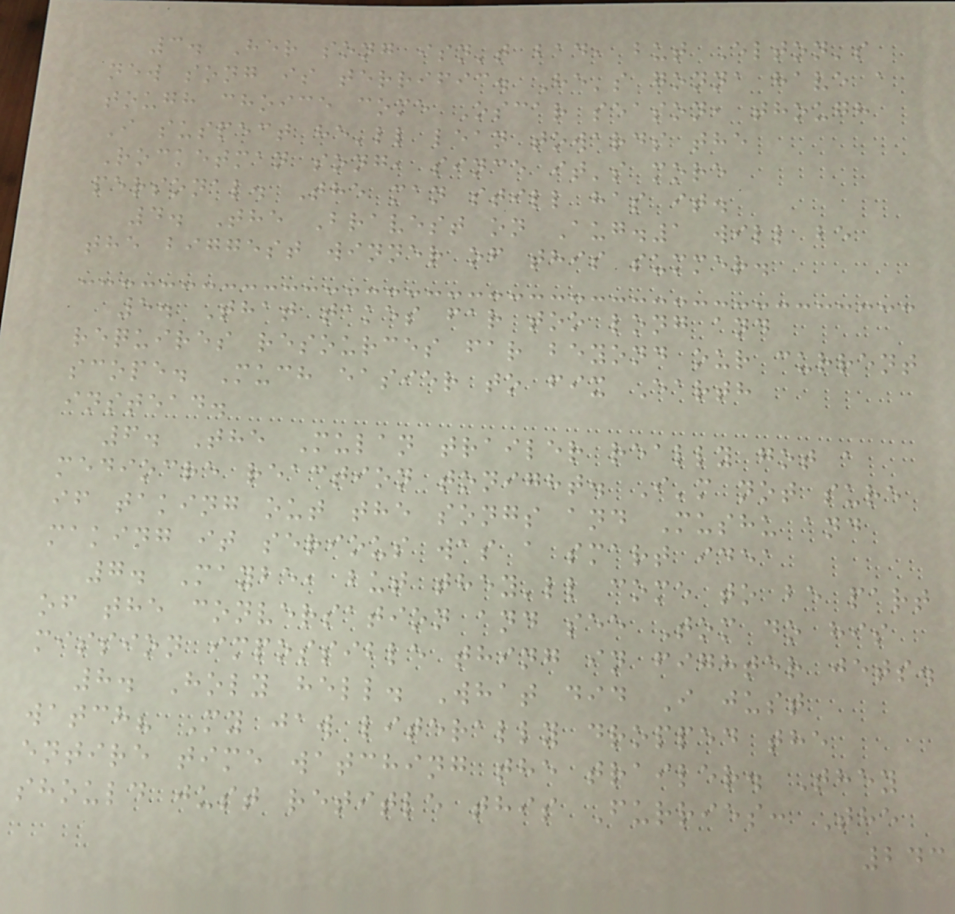3. Her song isn't bad, but Elton's
new song is terrific. He's gonna have a
tough choice come Oscar season, though
I suspect he'll lean towards the
Rocketman song, since it's more
personal. The man still has it.
4. The Bravest on Aug.1 will be
the biggest winner of this summer.
5. That takes far too long and
requires resources far beyond our current
scope. Much easier to fix Earth
instead.
6. The Mulan trailer really got a
mediocre reaction tonight. I'm not sure
if taking out the songs and Mushu and
making it serious was a smart idea
7. Maybe, but they'll come to be part
of the conversation and see Tom do his
mission impossible thing in fighter jets.
8. Holy hell. What did I just
watch? My jaw literally dropped the
entire time watching the trailer. They
should just retitle this Furries: The
243
